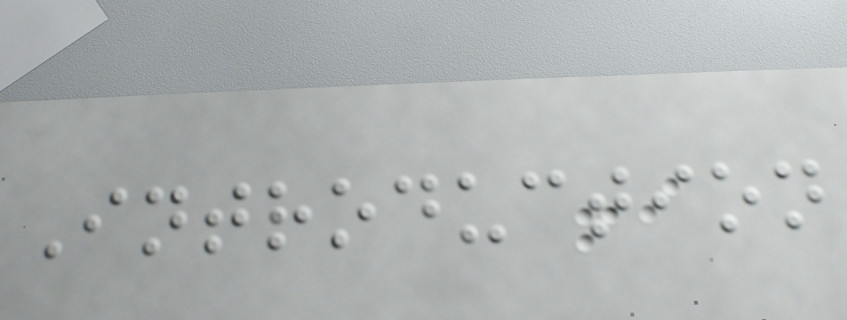Introduction
